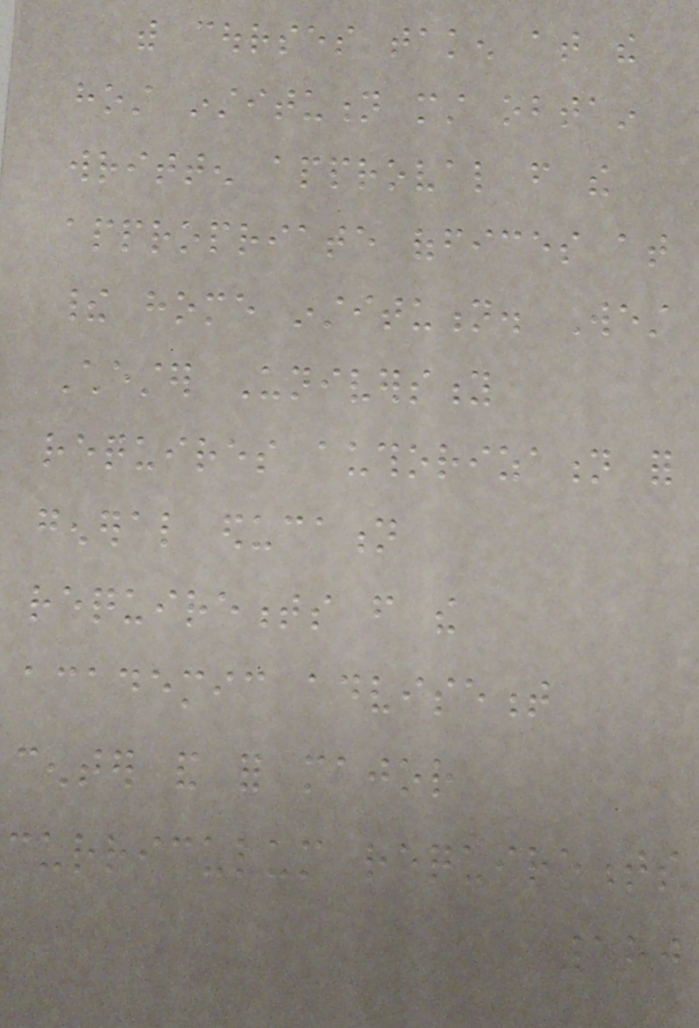with courses taken at the
host institution must obtain
written approval from the
appropriate offices at
their home institution. West
Chester University
requires authorization for
general education
requirements from the
academic advisement
center and for major
curriculum requirements
180
